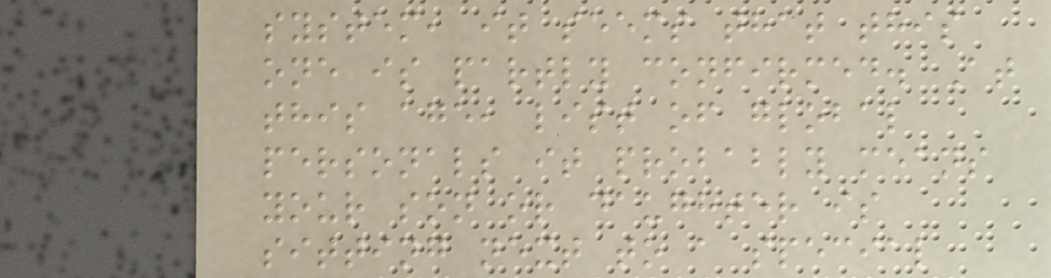system, it seems that this
one is partly confirmed. At
this age, list of global
personals it probably means
your son or daughter is
sitting next to a special
